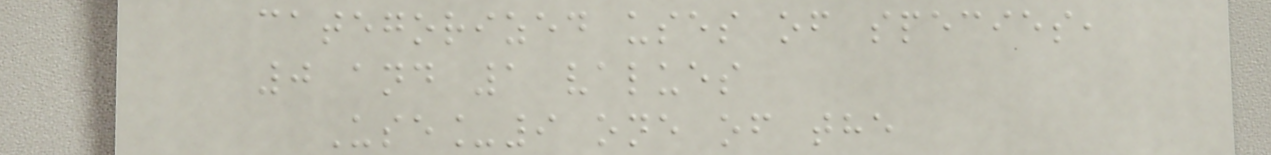categorized uses of species,
0 and 1 values
Use_9 one of the
